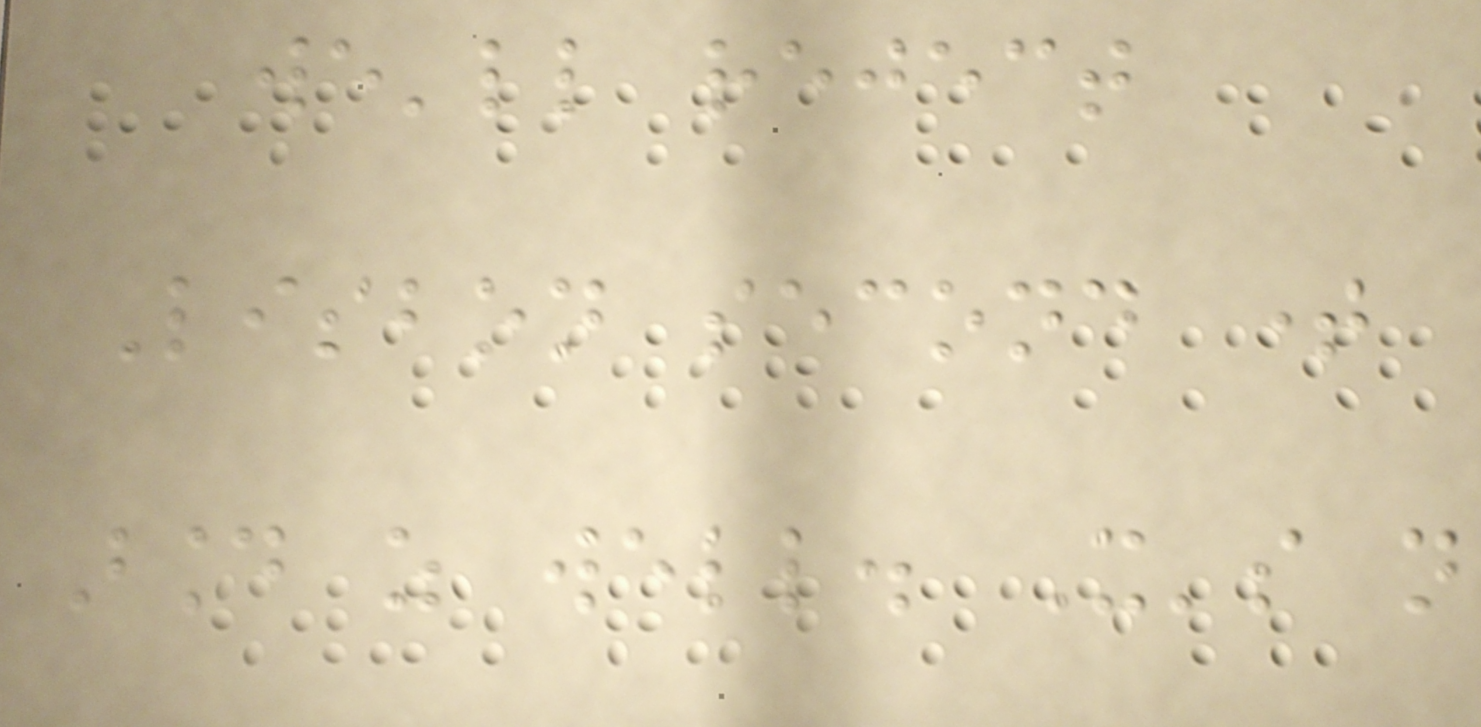we'll reject
Lisbon second time
around as well. It's not
